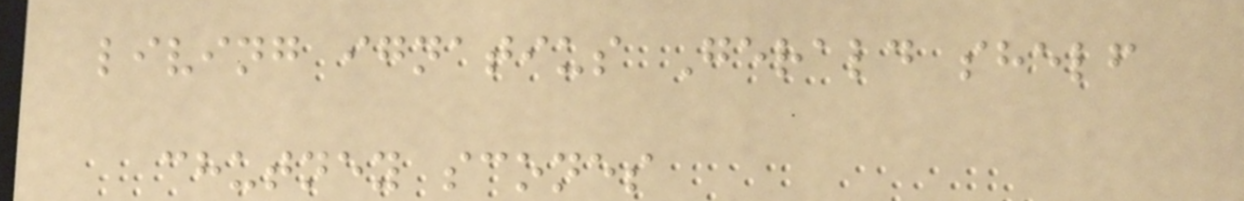living ignatius Gerald shelf
chutney scones
